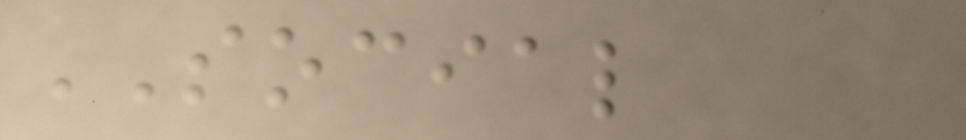SOCIAL
